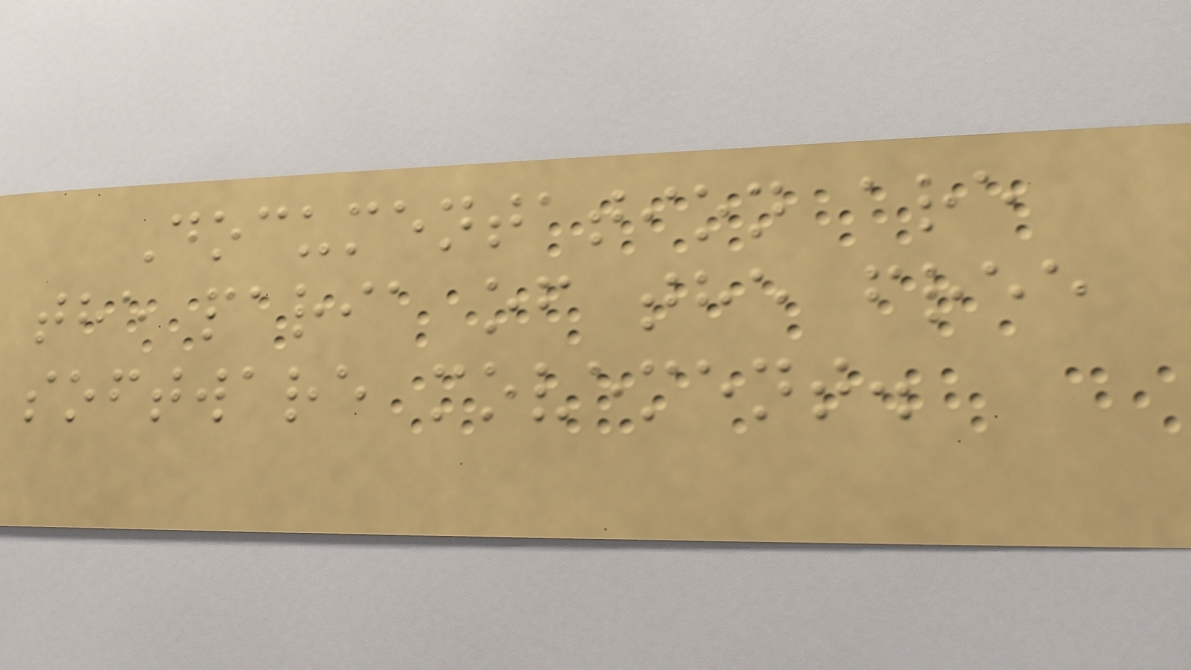Documentation are
the paria of the free
software movement.
